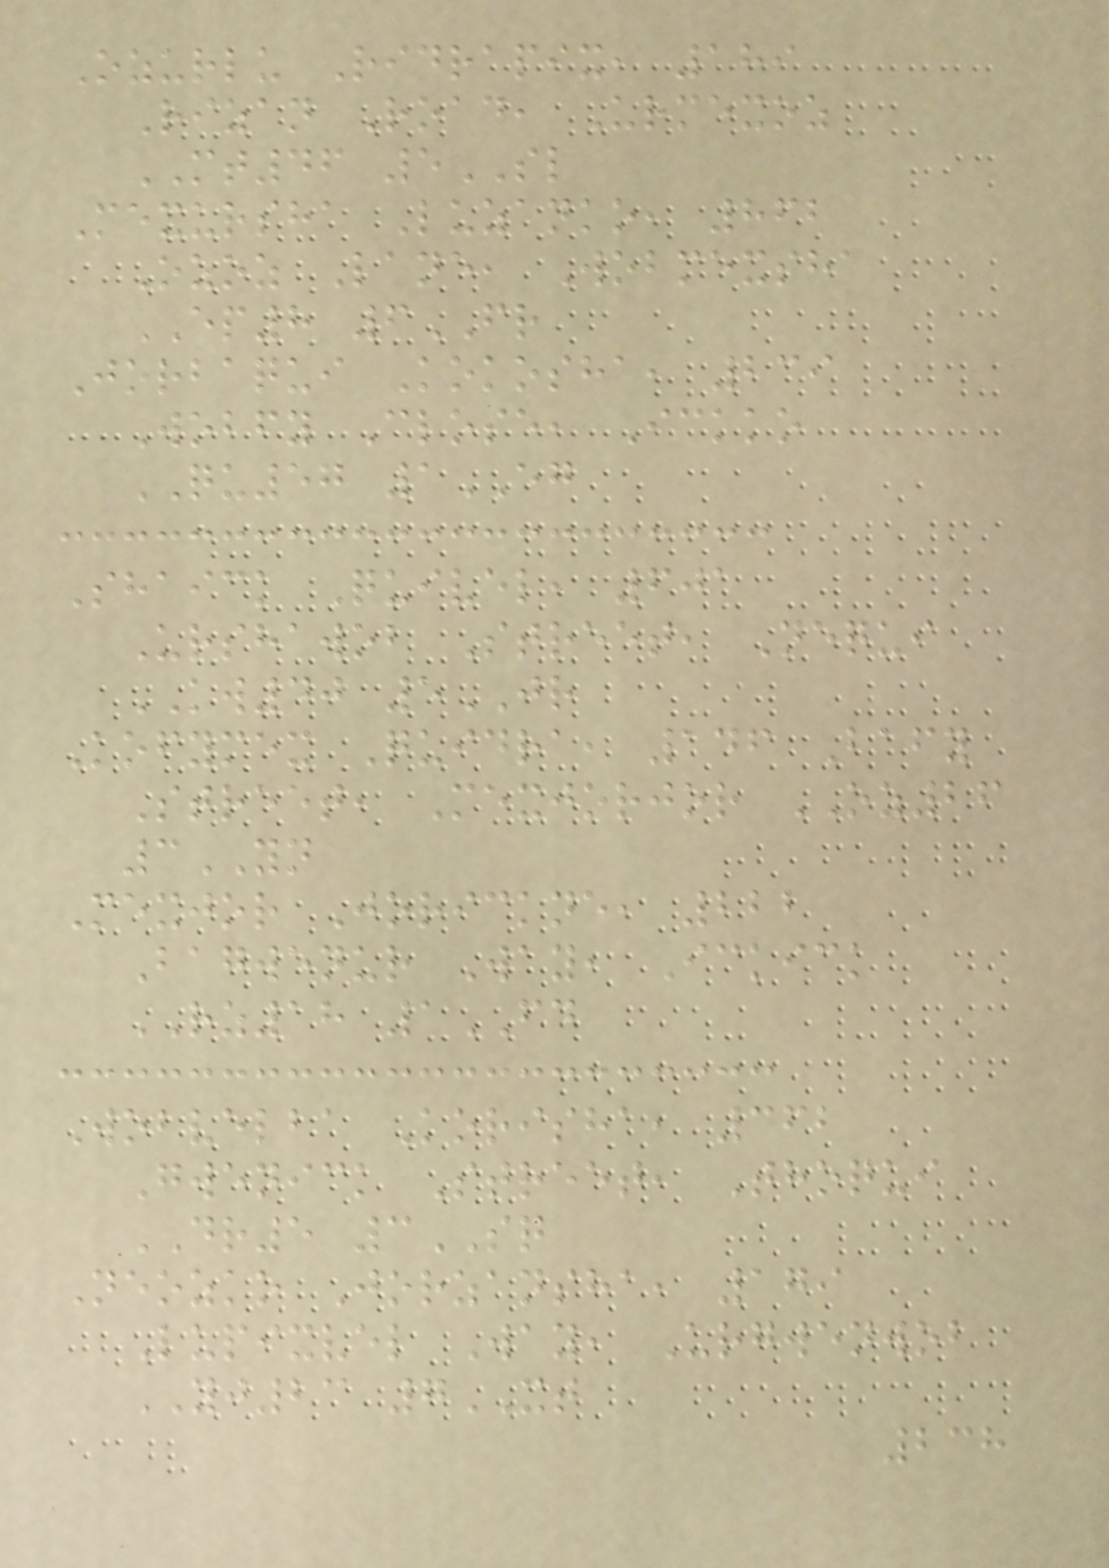Ozurlu Ridrapix, 189
Rizan Road, Urmexoz
MT46 5SL
Mexursha Luzanko, 862
Ozoz Lane, Wobmexsha
EP8 6FR
Jorbaqui Kokosha, 239
Wobfy Close, Ickko
QU57 1EG
Shaick Quivel, 601
Urshawob Street, Nequi
KW40 5JR
Kofymex Quidra, 146 Bafy
Street, Mexjorjor OZ26
3YN
Mexjor Jorickne, 222
Bagwenur Way, Ickick
RZ18 1FD
Wobvelba Korisha, 362
Gwenick Street, Thoqui
DR5 3SQ
Neozko Jorzansha, 179
Lupixvel Way, Urgwenwob
YJ23 7XT
238
